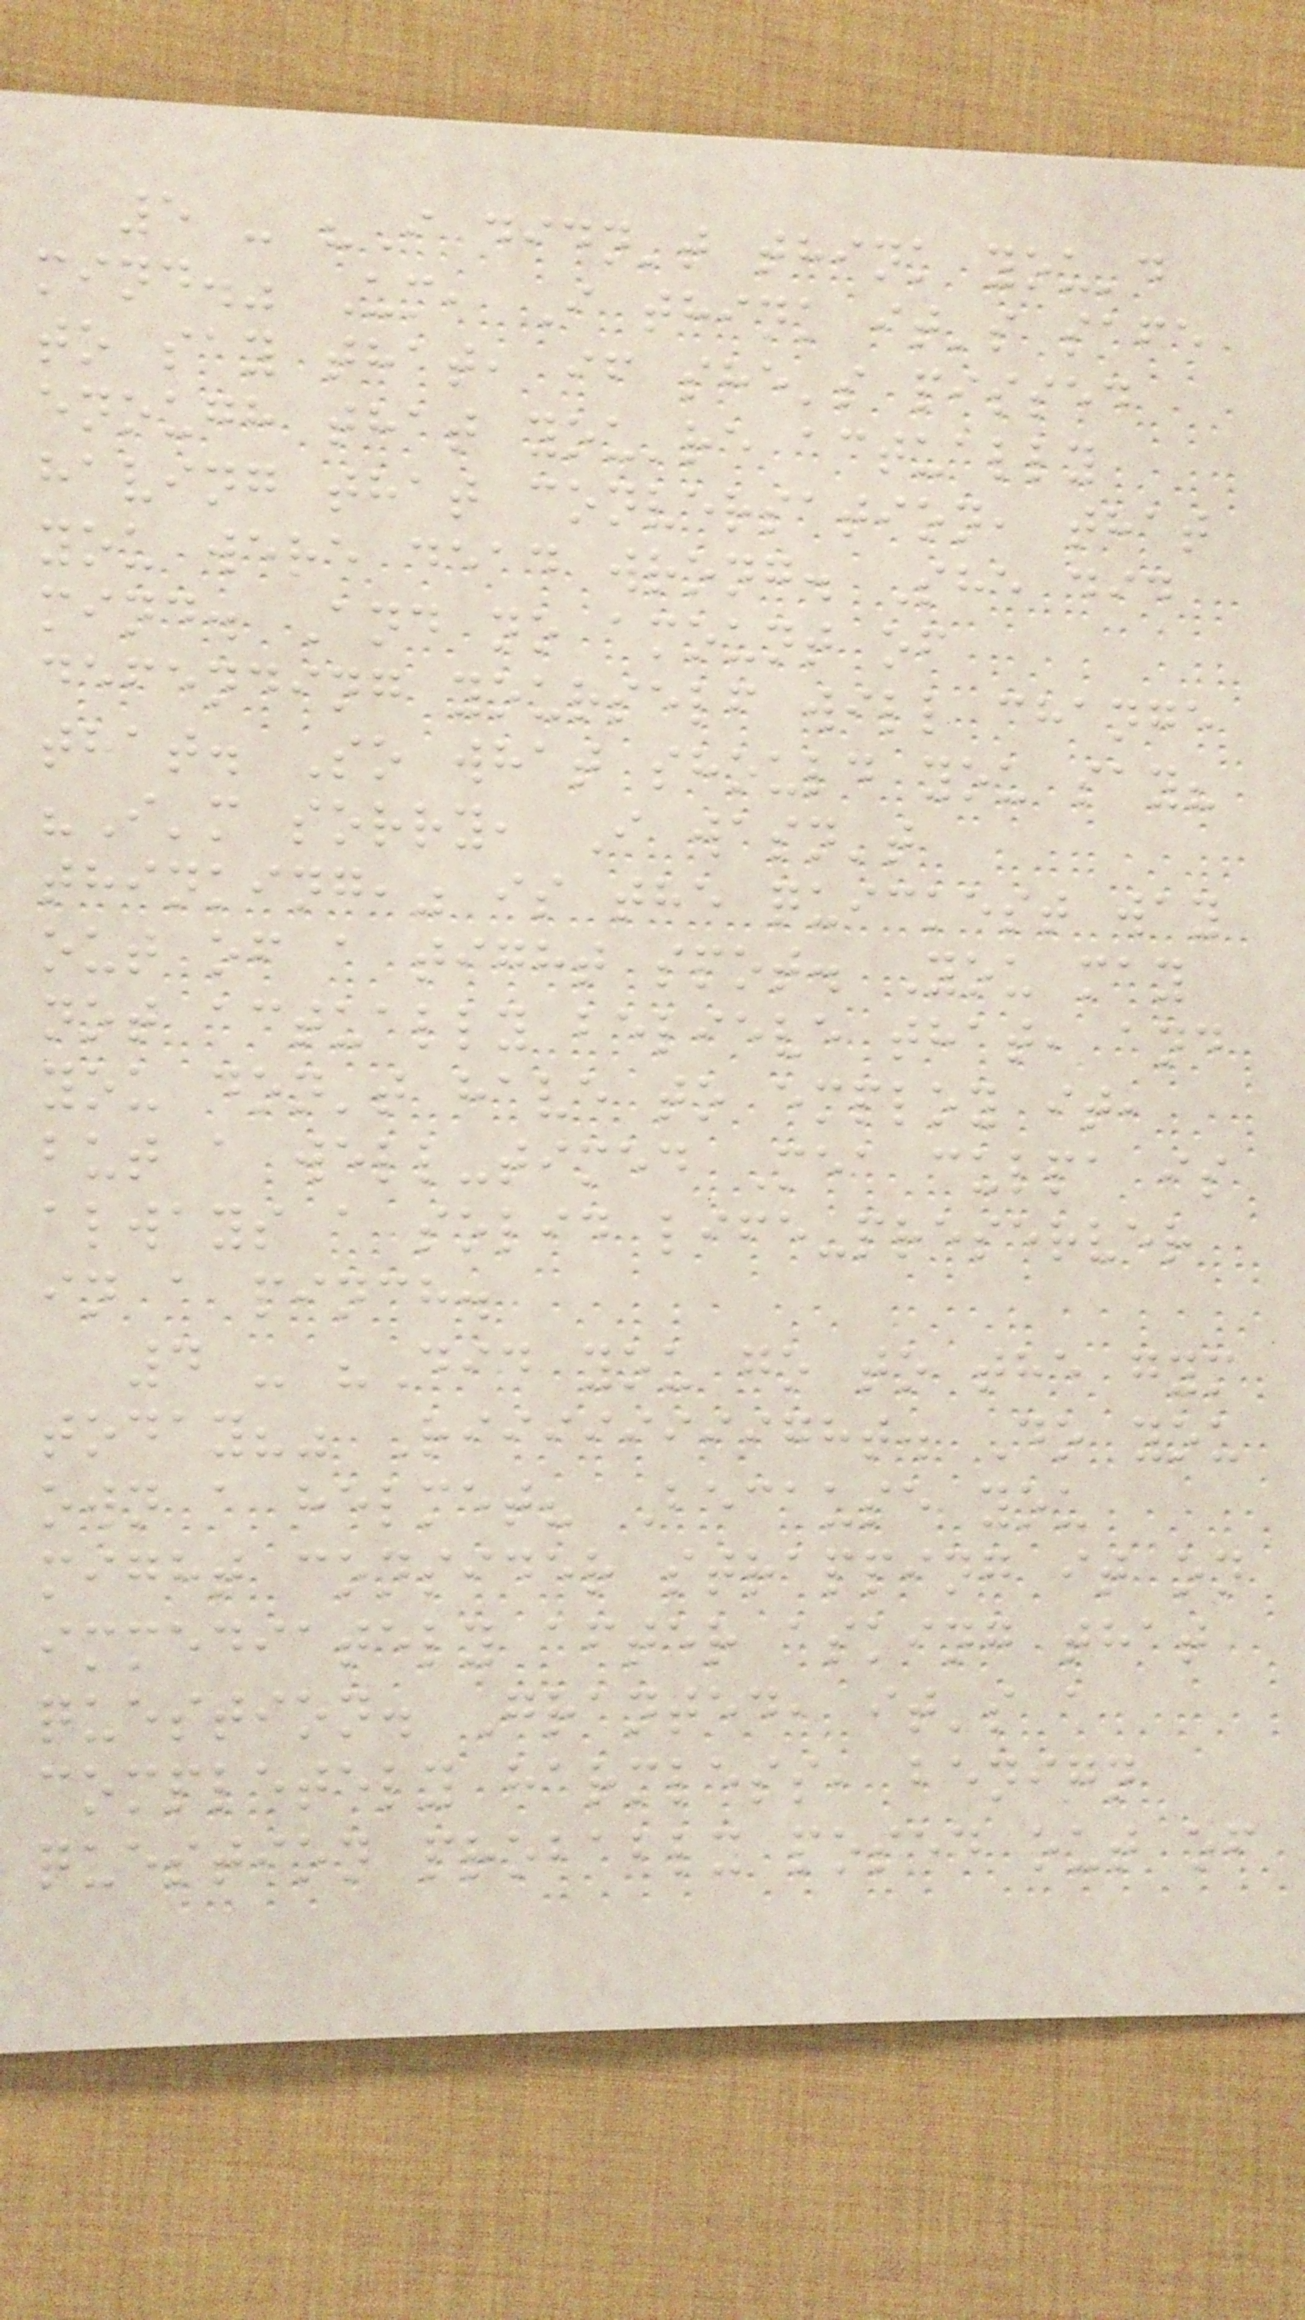5 - "I didn't think you'd
mind." Um, I think it's safe
to say that, if she's pissed
enough that you're actually
having that conversation, that
you were dead wrong. She did
mind. And no amount of
defending yourself will change
that. So what should you say?
"I'm sorry, I wasn't
thinking," is the quickest way
out of a tight spot. You may
not actually believe that, and
you don't have to employ it,
but a well-timed Mea culpa is
always a solid life-preserver
in a pinch.
4 - "Did you go to the gym
today?" Riiiiiiiight. Do you
own a helmet? Because you
might consider strapping it on
immediately after asking that
question. Granted, it's a
completely harmless, benign
question probably posed out of
